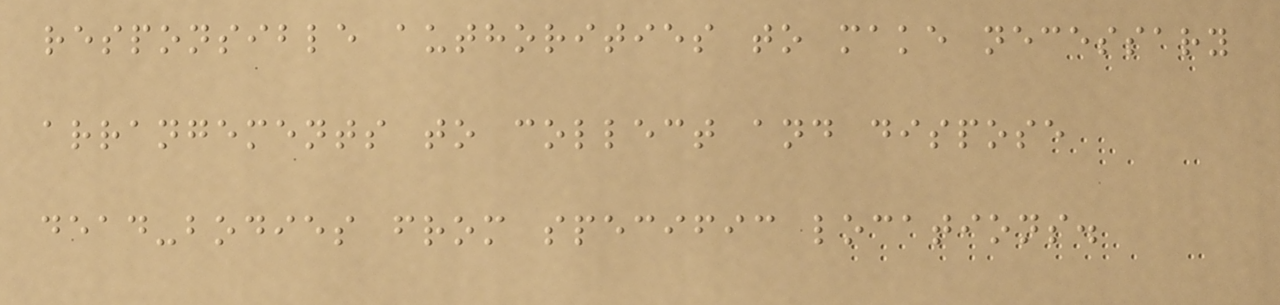responsible authorities to make necessary
arrangements to collect and dispose
dead-bodies from specific locations.
